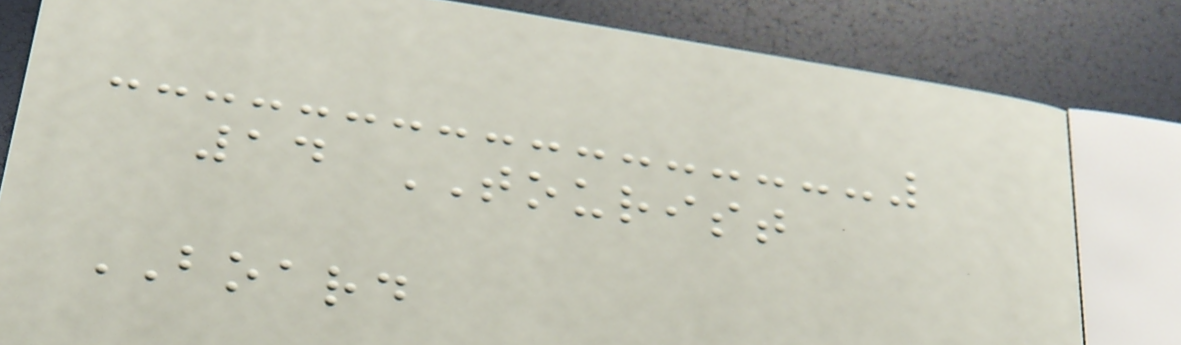14 TOURIST
BOARD
